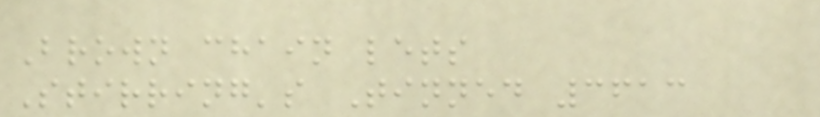Brown chain lets
Stirring's Tinned 3613
